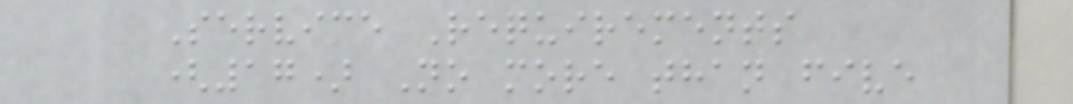Service Requirements
(17) No more than five
